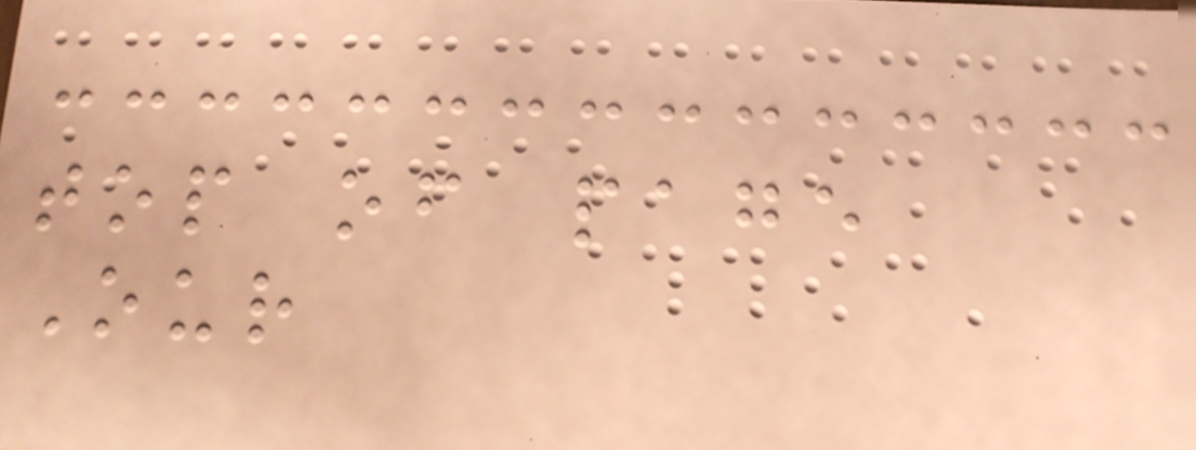top of page
Our
